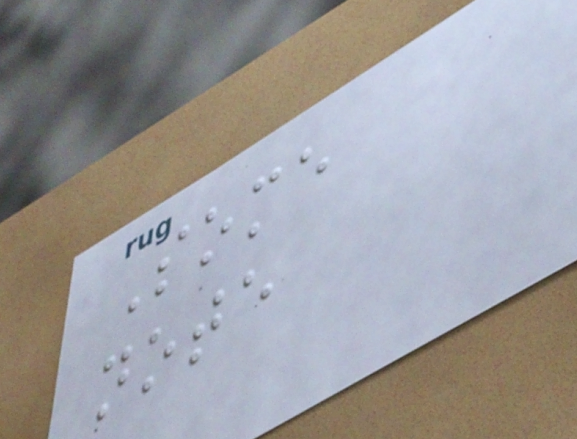Some
note
